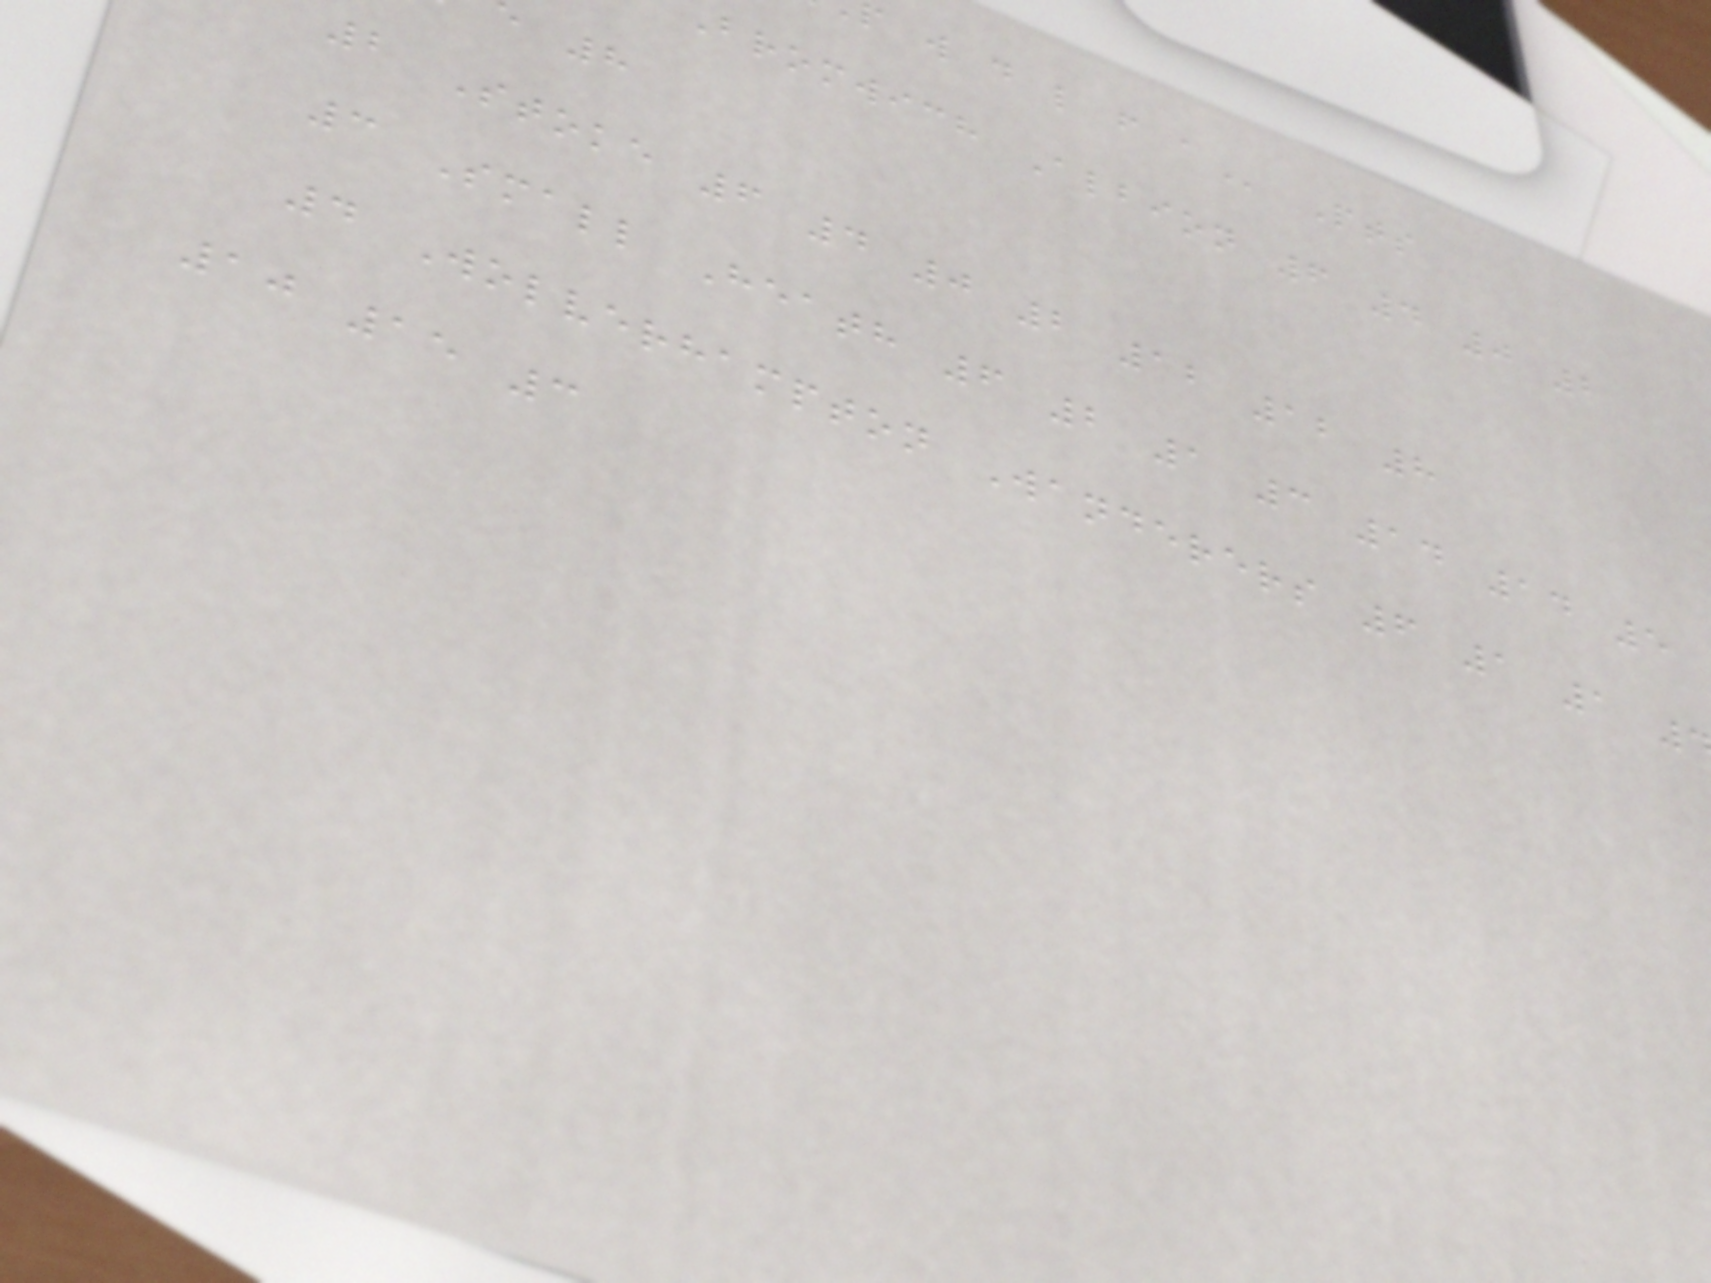p w d l f
Bromwich Albion 6 4 0 2
2 Stoke 6 4 0 2 12 12 8
3 Small Heath 6 2 1 3 14 14 5
4 Wolverhampton Wanderers 6 1 1
10 15 3
